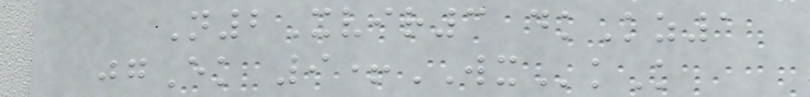N2Xvir3 dkKz1
jgEk 9+WXkK
